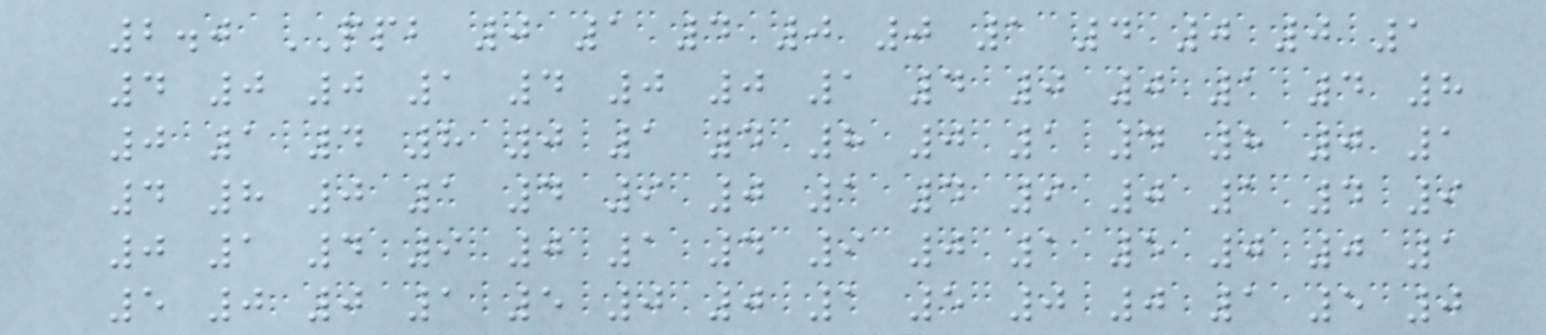2.0 PPB 0 1 4 0 0 1 4 0 0 1
4 0 0 1 4 0 0 1 4 0 0 1 4 8
0 1 4 8 0 1 4 8 0 1 4 8 0 1
4 8 0 1 4 9 0 1 4 9 0 1 4 9
0 1 4 9 0 1 4 9 0 1 5 0 0 1
5 0 0 1 5 0 0 1 5 0 0 1 5 0
